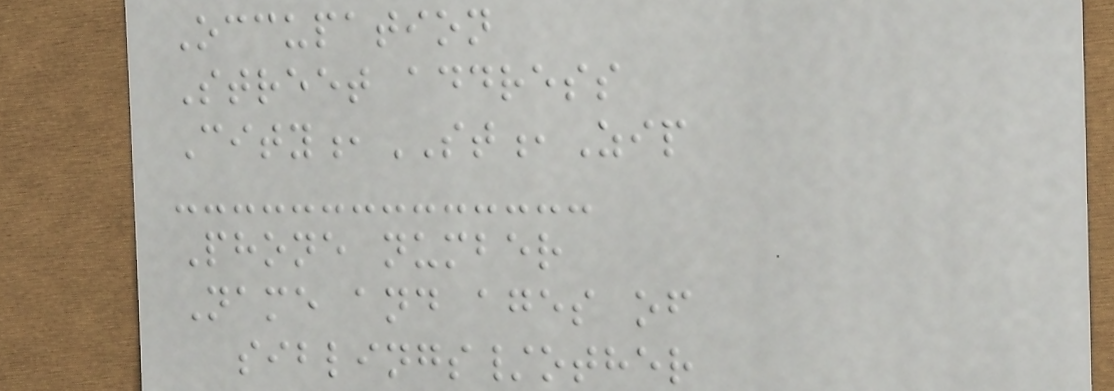Occupation
Street address
City,ST,Zip
Phone number
Name and ages of
siblings/other
